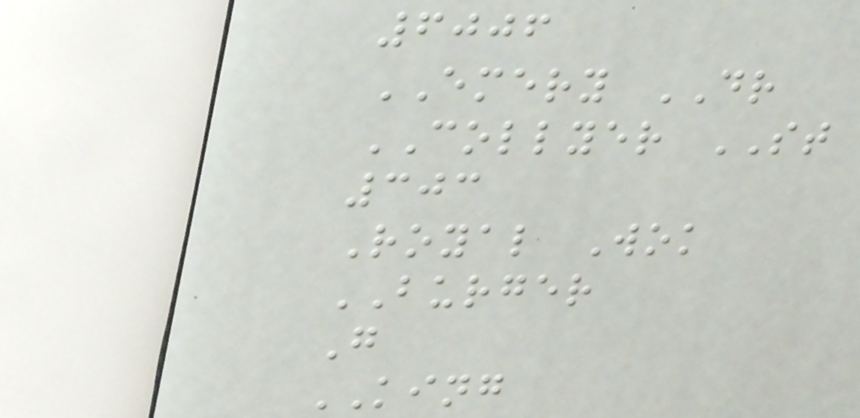6006
EMERY DR
COLLYER ST
303
Royal Wok
BURGER
G
KING
